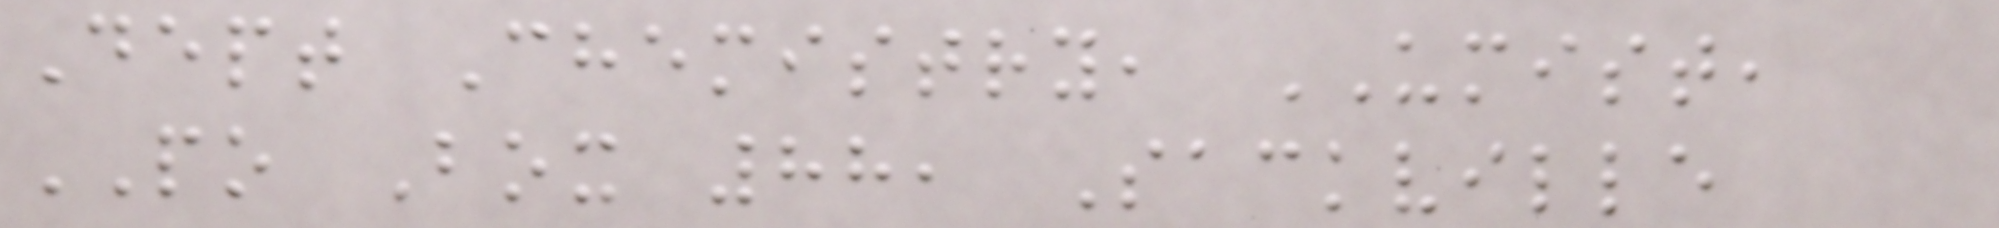Dept Chemistry, UMIST,
PO Box 88, Sackville
